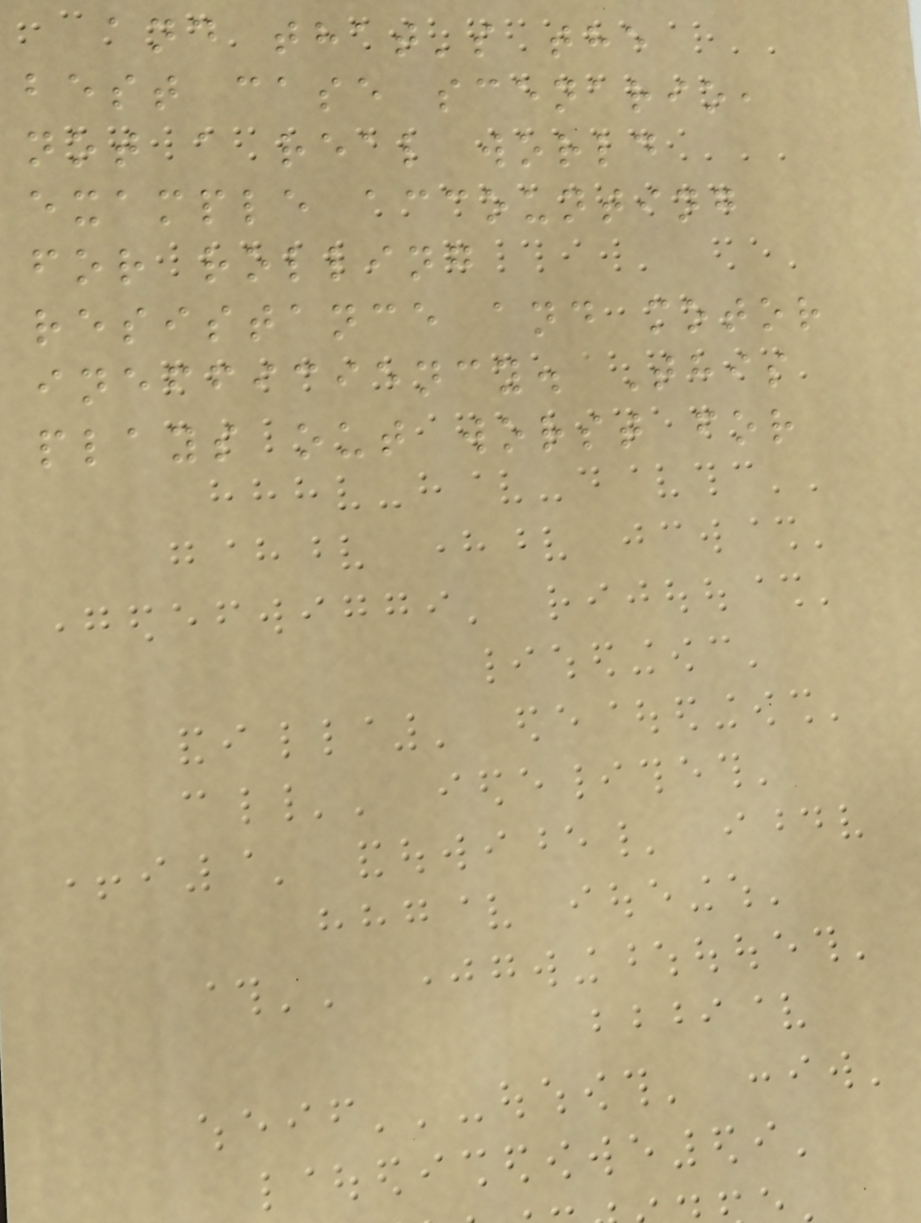and that's the
best case scenario,
not a real world
example accounting
for rolling
resistance and motor
inefficiency. This
plays out worst for
